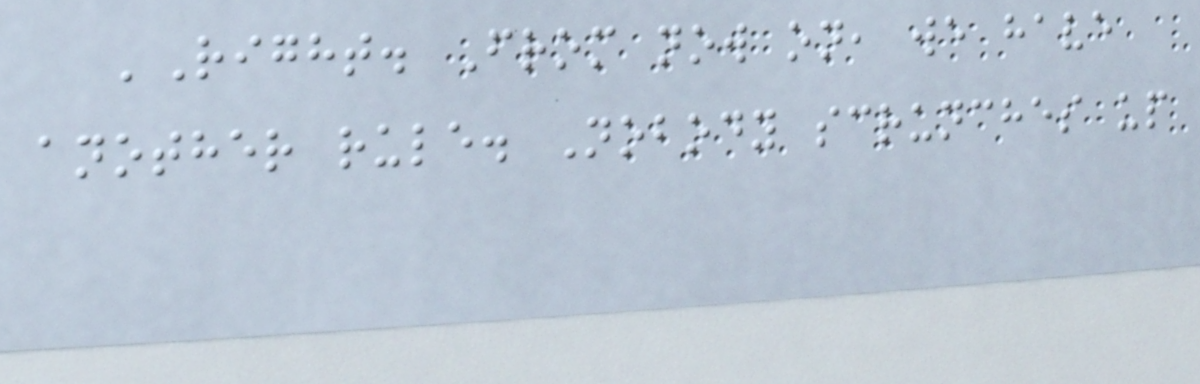'Right. From now on, we have
another rule. Nobody scrunches up
